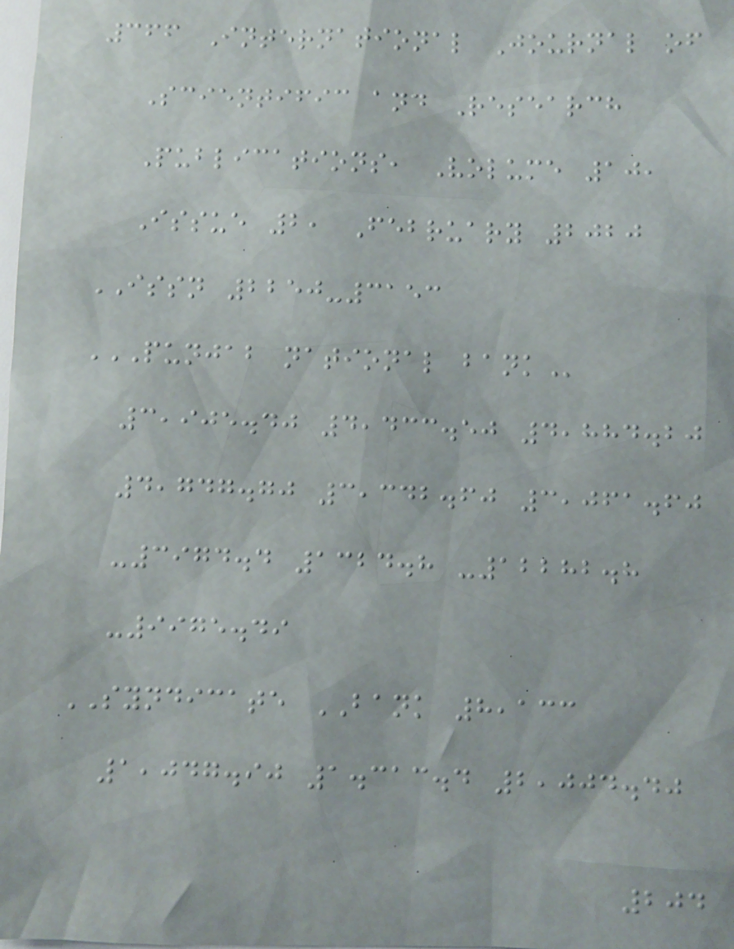366 International Journal of
Scientific and Research
Publications, Volume 10,
Issue 2, February 2020
ISSN 2250-3153
PUNJAB NATIONAL BANK
3,905.40 4,433.50 4,884.20
4,747.70 3,342.60 3,061.60
-3974.4 1324.8 -12282.8
-9975.49
SYNDICATE BANK 8,133
1,047.90 1.313.4 2,004.40
204
